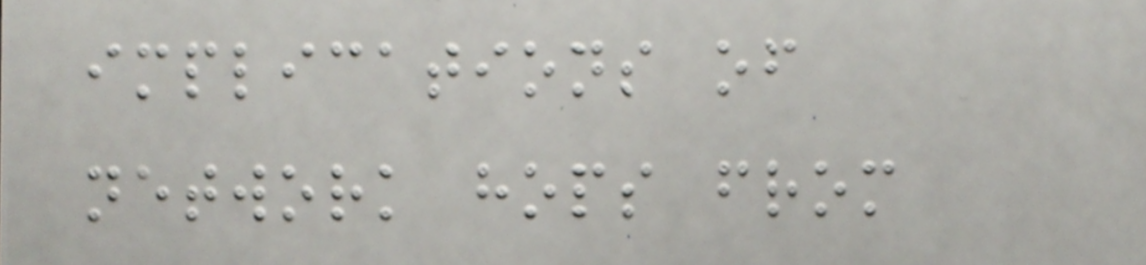implications of
network hops from
